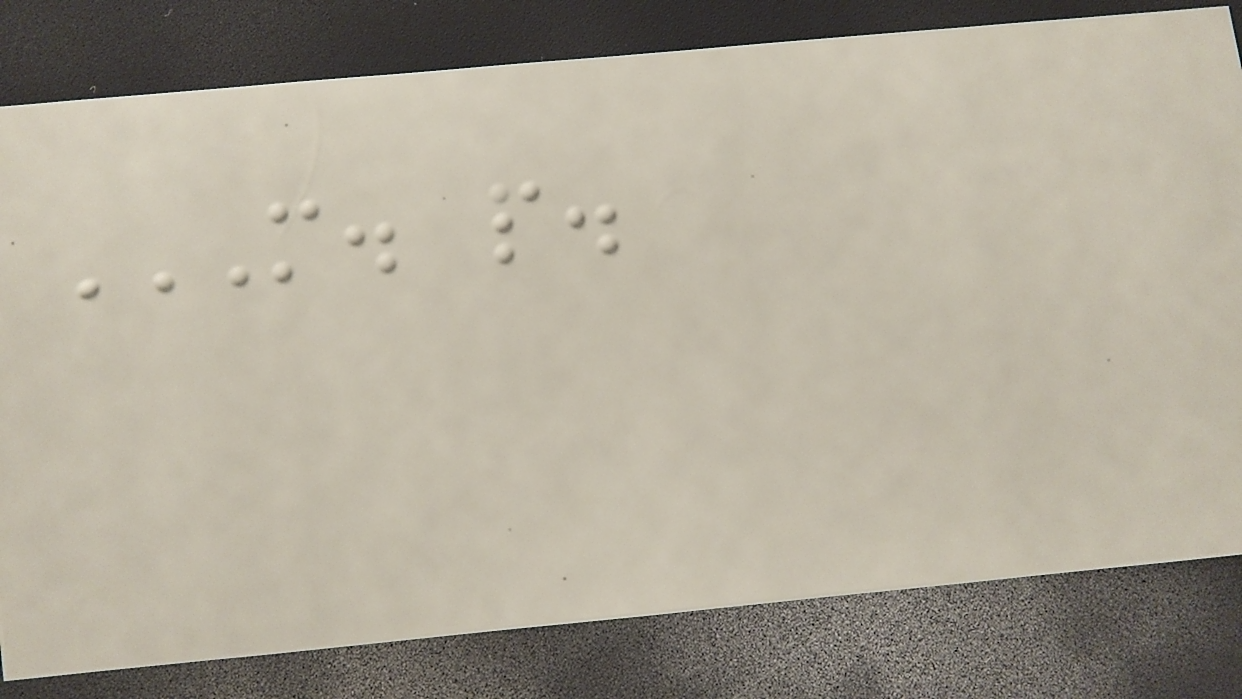M. P.
